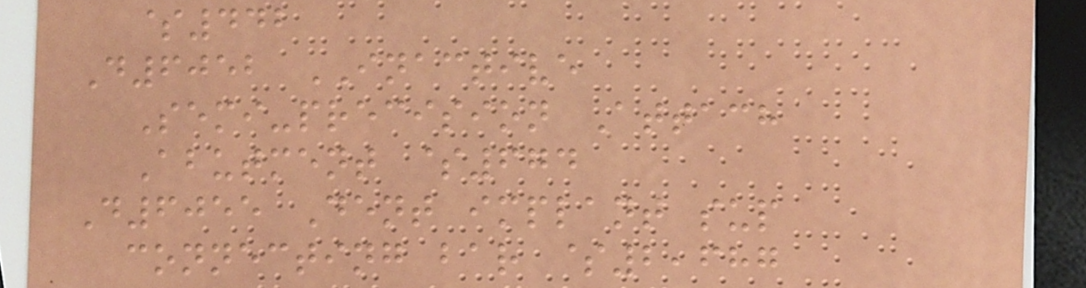$442
D6052 INACTIVE
Semi-precision Attach
Abutment $674
D6055 Dent implant sup
connecting bar $2,687
